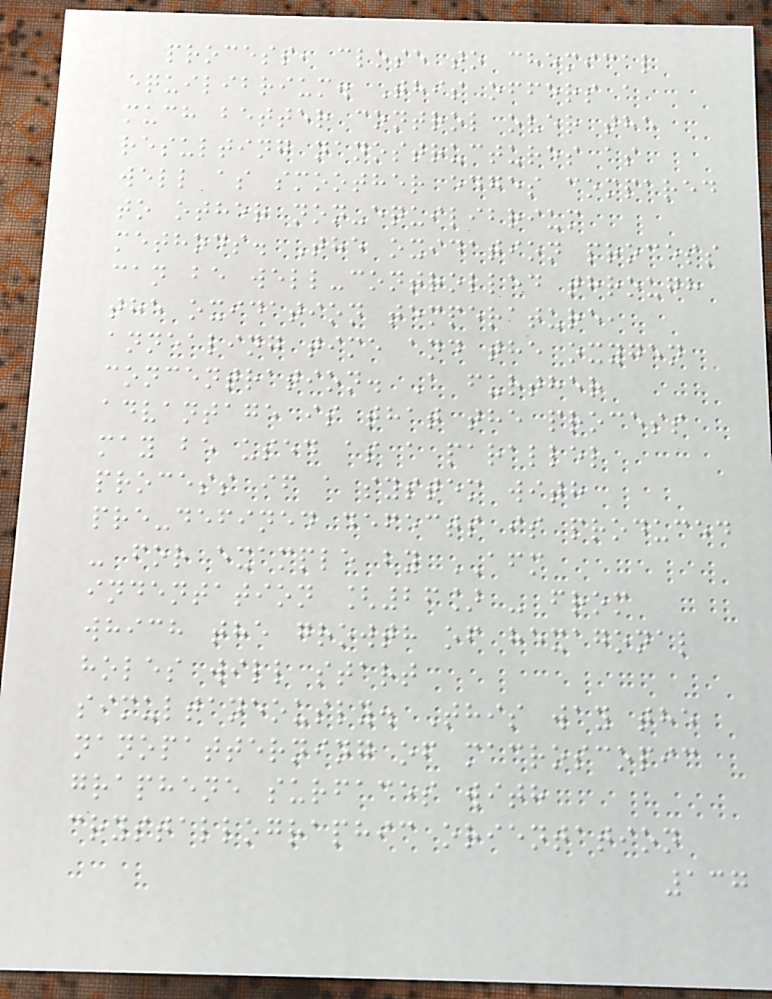process, close to chemical
equilibrium. This offers a
much better control over the
resulting nanostructures as
well as smoother edges compared
to other non-equilibrium
methods. The oxidation process
can be well-controlled through
the oxidation temperature,
annealing time and the oxygen
concentration. A further
advantage is that the process
may be used as a parallel
process if a system with
pre-defined defects is produced
- for example by AFM
indentation [26] - from
which the growth of hexagonal
holes will start
simultaneously. This way the
nanopatterning of macroscopic
graphene surfaces with
crystallographic orientation
137
